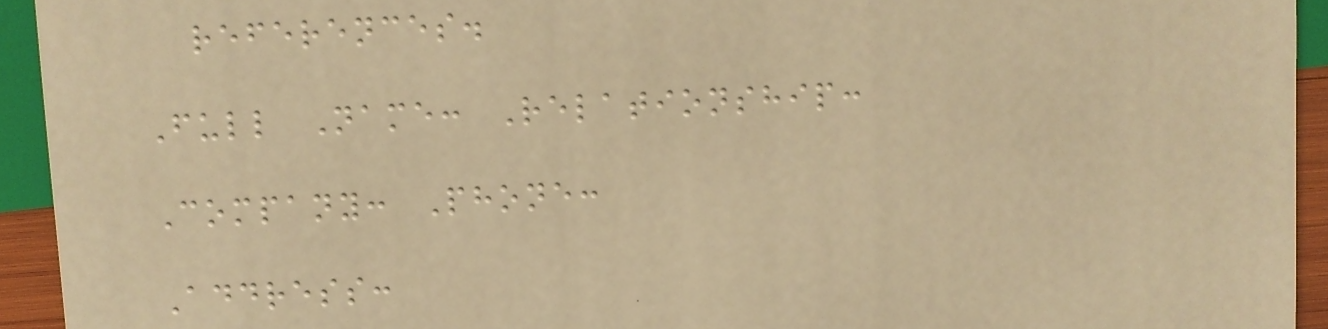references.
Full Name: Relationship:
Company: Phone:
Address:
